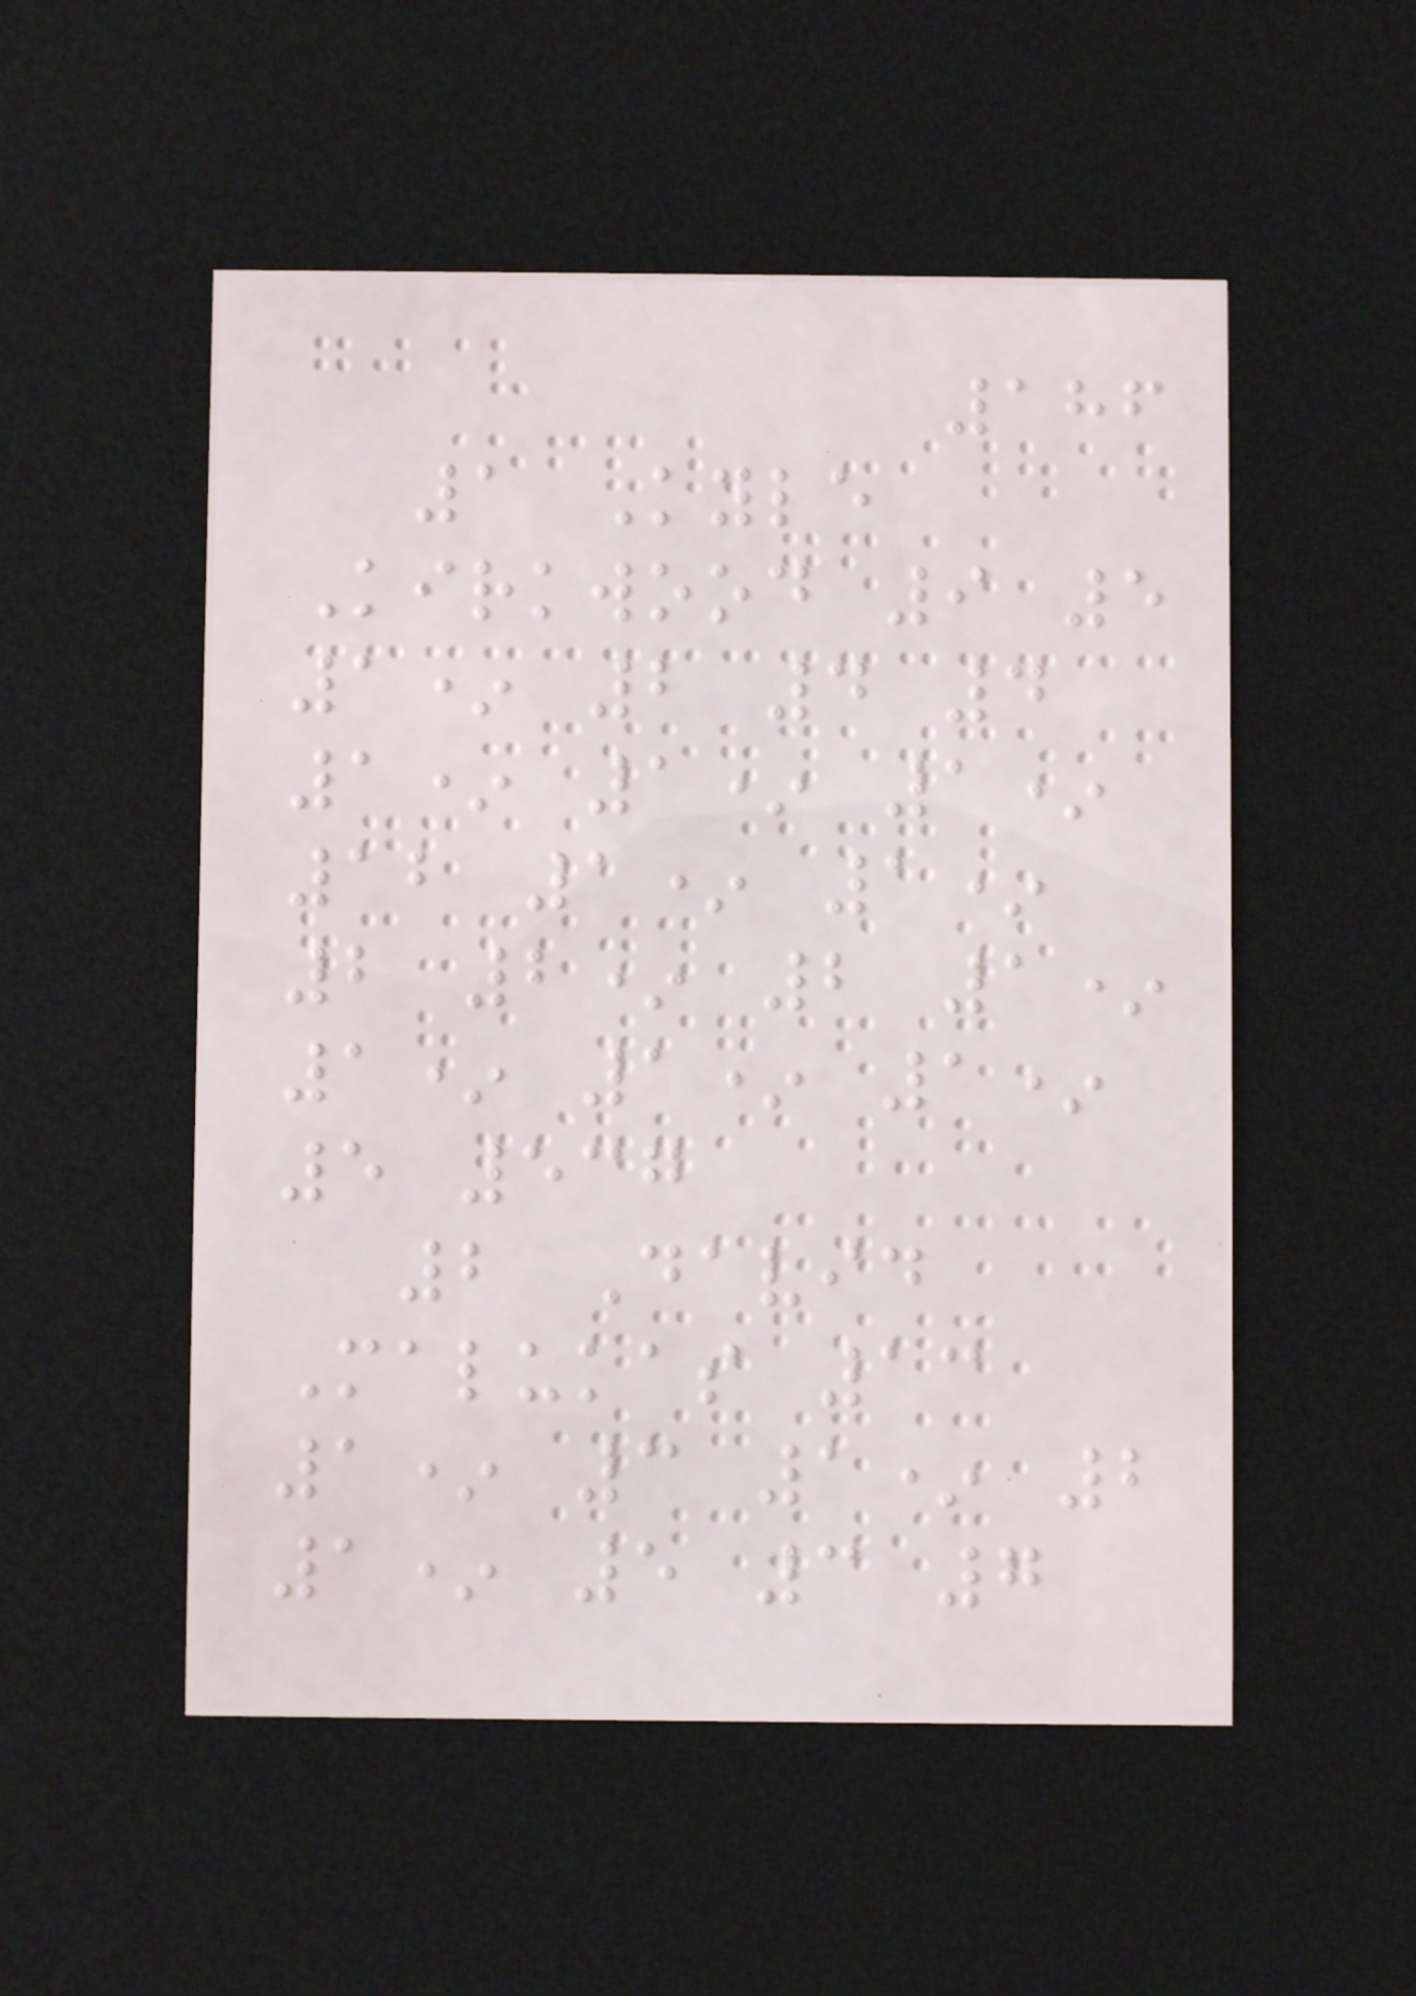186
1 Kyle
Kirkwood 9 5
1* 2 4 4
1* 1* 1*
12 1* 1*
2 2* 2 1*
1* 1* 1*
5 537
2 David
Malukas 13
1* 3 1* 2
1* 5 3 7
